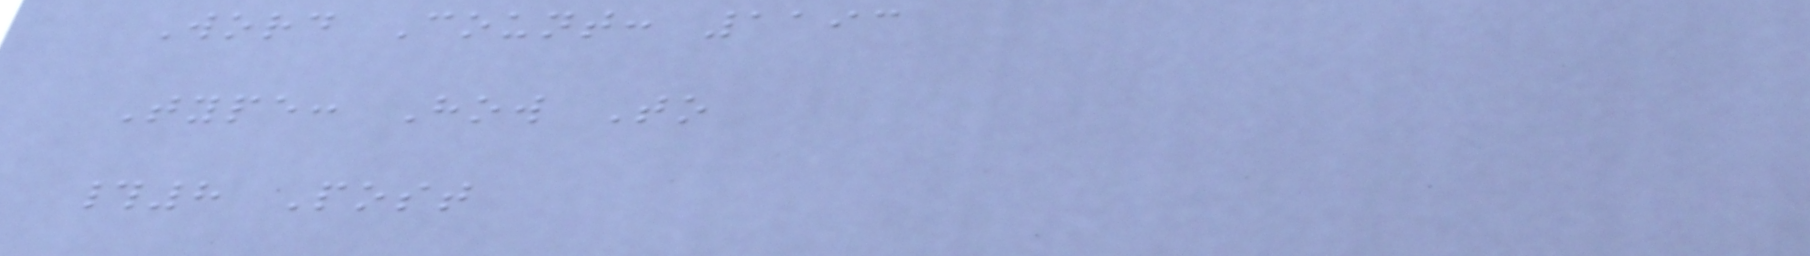Word Count: 1193
Type: How To
#8 Post
